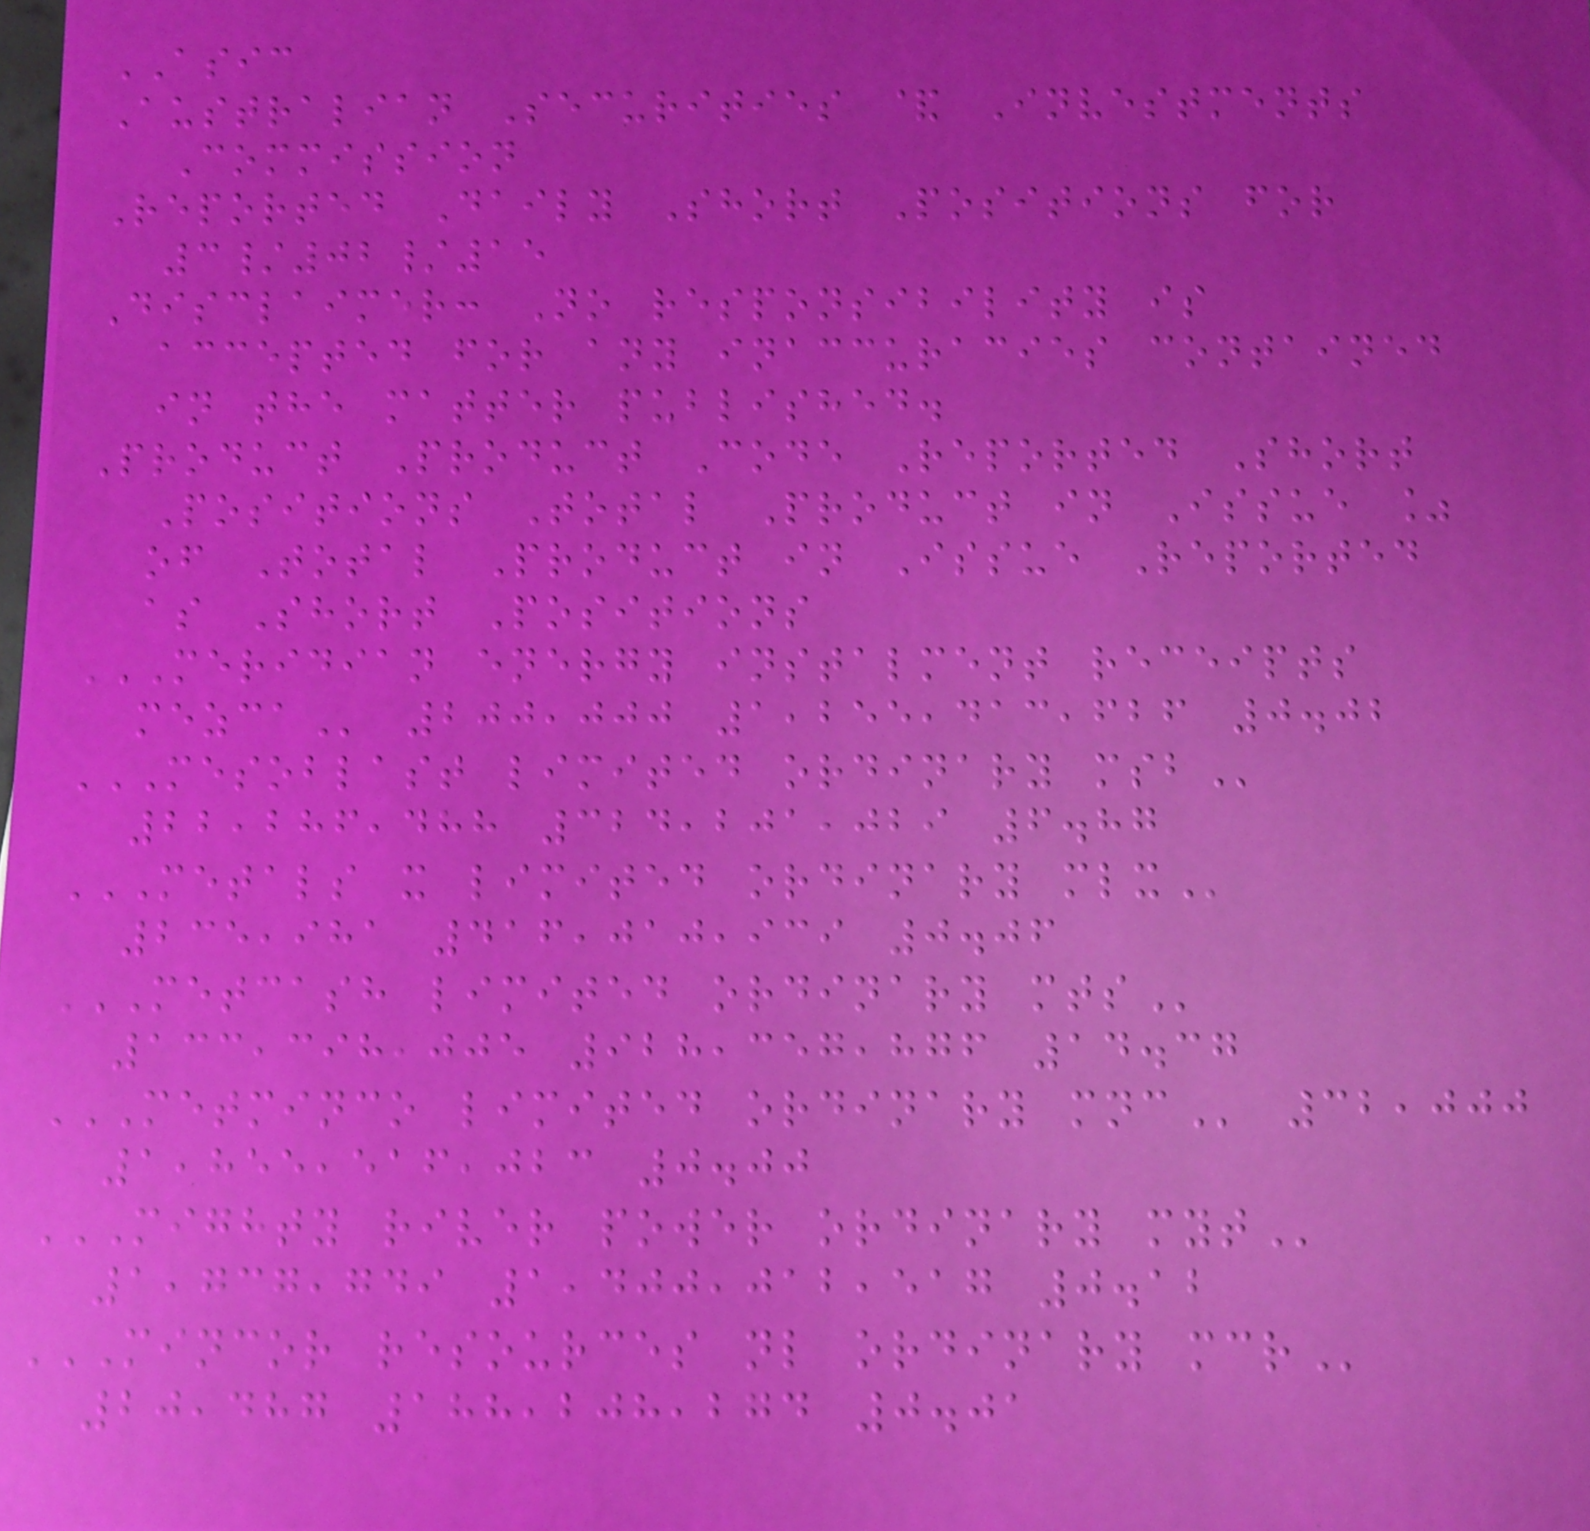ASIC
Australian Securities & Investments
Commission
Reported Daily Short Positions for
3/02/15
Disclaimer: No responsibility is
accepted for any inaccuracies contained
in the matter published.
Product Product Code Reported Short
Positions Total Product in Issue %
of Total Product in Issue Reported
as Short Positions
MERIDIAN ENERGY INSTALMENT RECEIPTS
MEZCA 200,000 1,255,413,626 0.02
MESOBLAST LIMITED ORDINARY MSB
22,286,488 324,201,029 6.87
METALS X LIMITED ORDINARY MLX
235,981 416,010,939 0.06
METCASH LIMITED ORDINARY MTS
133,398,005 928,357,876 14.37
METMINCO LIMITED ORDINARY MNC 32,000
1,855,516,023 0.00
MIGHTY RIVER POWER ORDINARY MYT
1,737,749 1,400,012,517 0.12
MINCOR RESOURCES NL ORDINARY MCR
20,487 188,208,274 0.01
